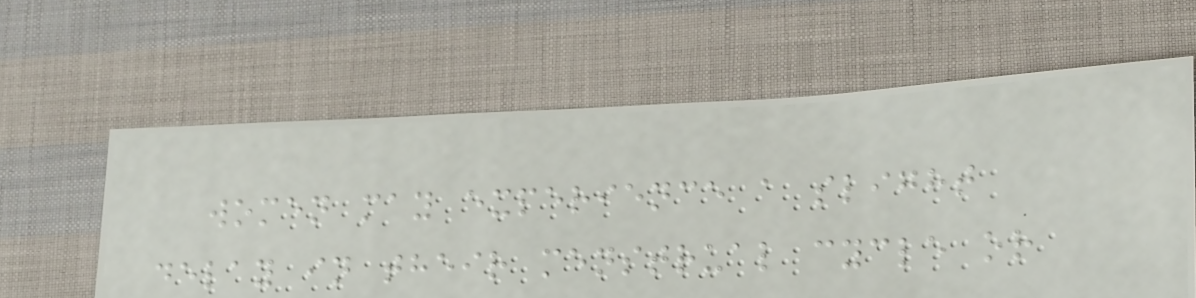women may experience a slight
delay in their menstrual cycle or
